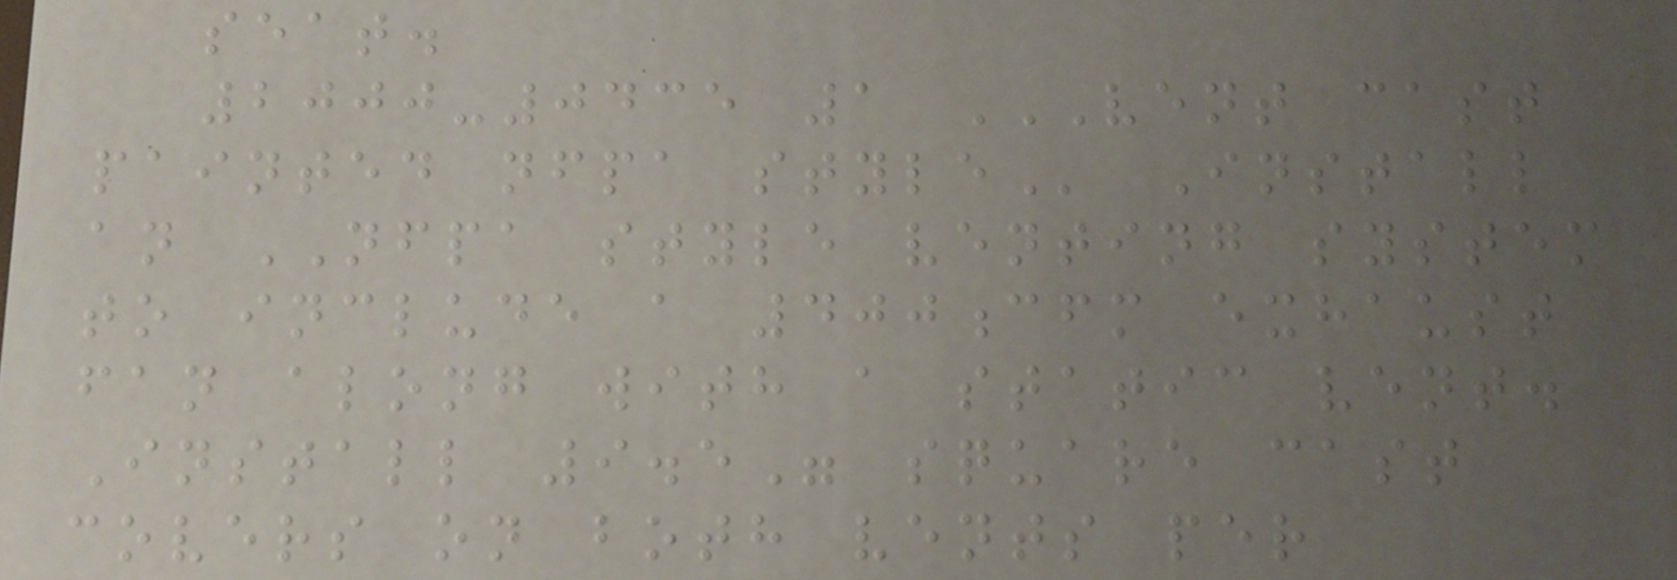seat.
2000-0435 1 VENT CAST
PAINTED NFPA STYLE Install
an NFPA style venting system
to include a 400cfm exhaust
fan along with a static vent.
Install 9.5" square cast
covers on both vents per
